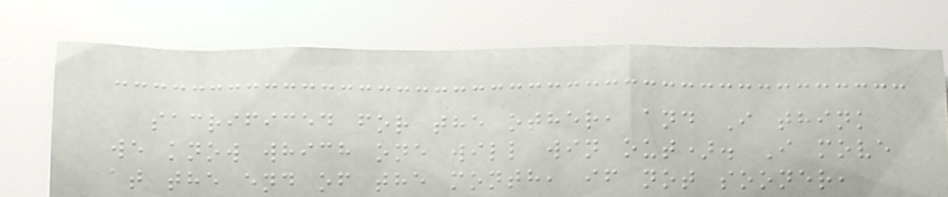sacrificed for the other, and I think
we know which one will win out). I move
at the end of the month, if not sooner,
